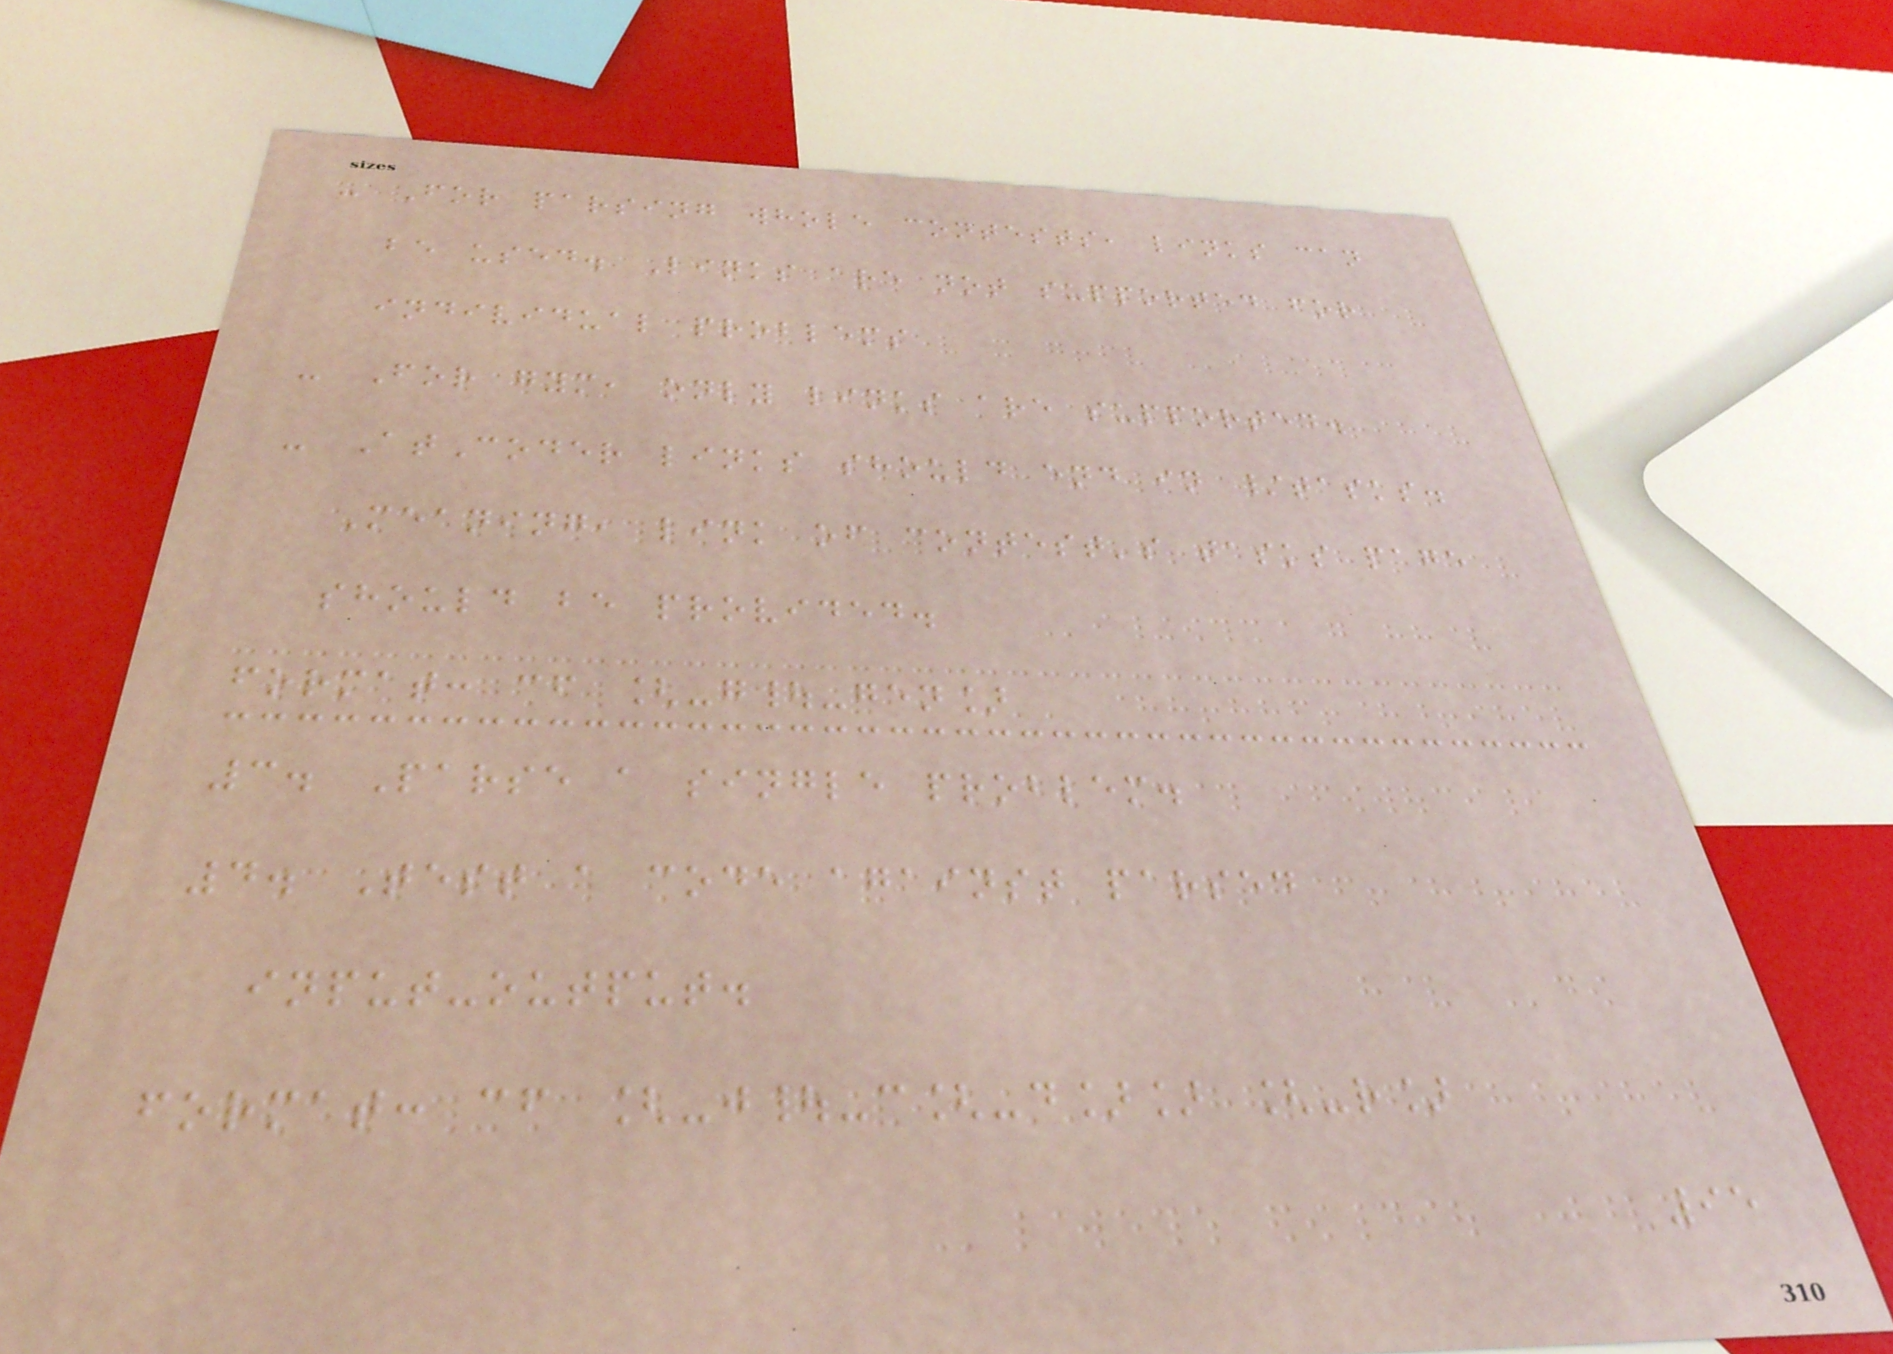- For parsing whole contests, links can
be used. Links are not supported for
individual problems
- For gym, only links are supported.
- AtCoder links should end in /tasks.
Meaning, link of contest's tasks page
should be provided.
format: cf [-g|-gen]
3. Parse a single problem.
4. Test a code against parsed
input-output.
format: cf [-j|-c[-d]] [-r]
95
